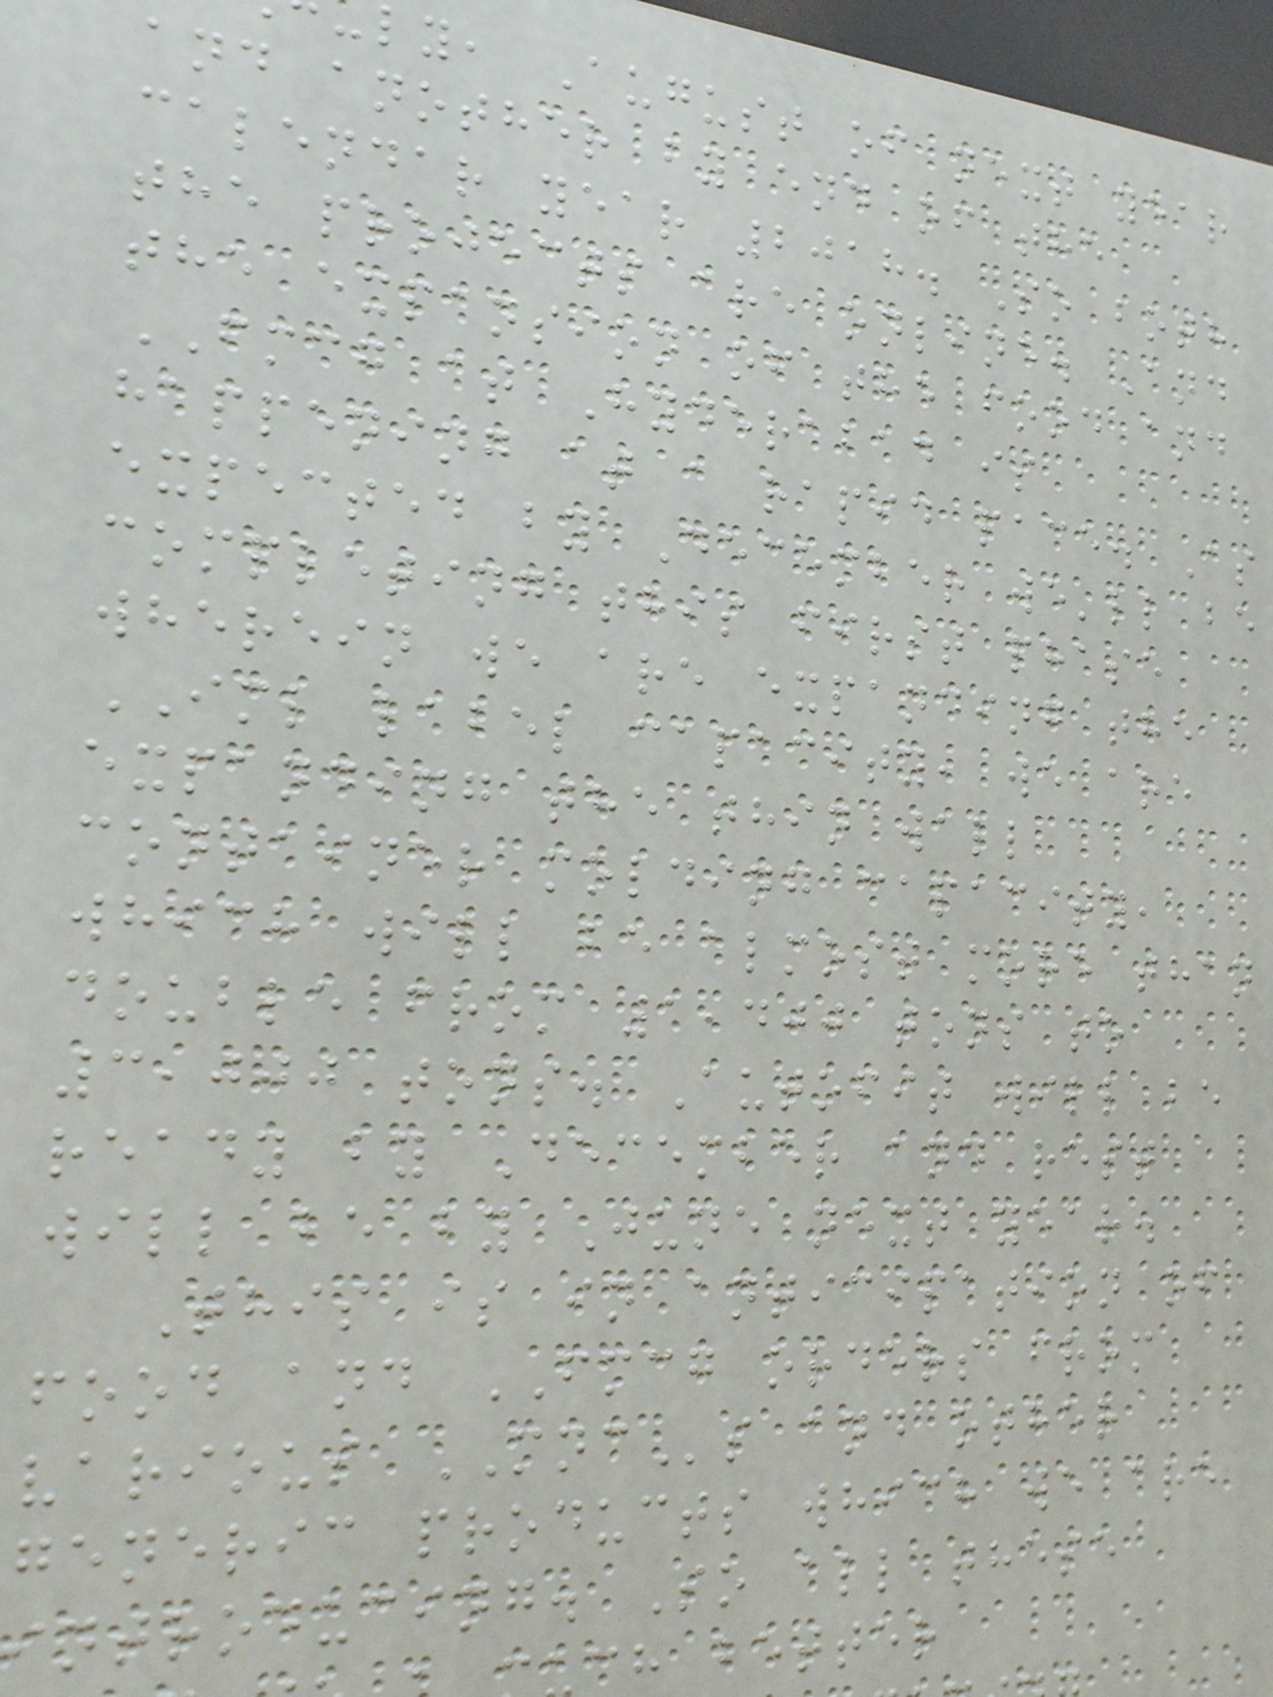ly, August of next year
and another by end of the
calendar year 2018. So both
the projects are online. And
the expansion of the food and
FMCG at Hyderabad is
happening at a rapid pace. As
expected by December we'll be
completing this first phase
wherein we are expanding the
IML label capacity, we are
expanding the thin wall
container molding capacity,
which will be almost more than
double from 1,400 tons to
3,000 tons. Autofit will be
ready by December and rest
will be by June next year.
This is in anticipation of
food and FMCG orders from
various MNCs and other
generic products which we are
introducing. So all these
ch better
